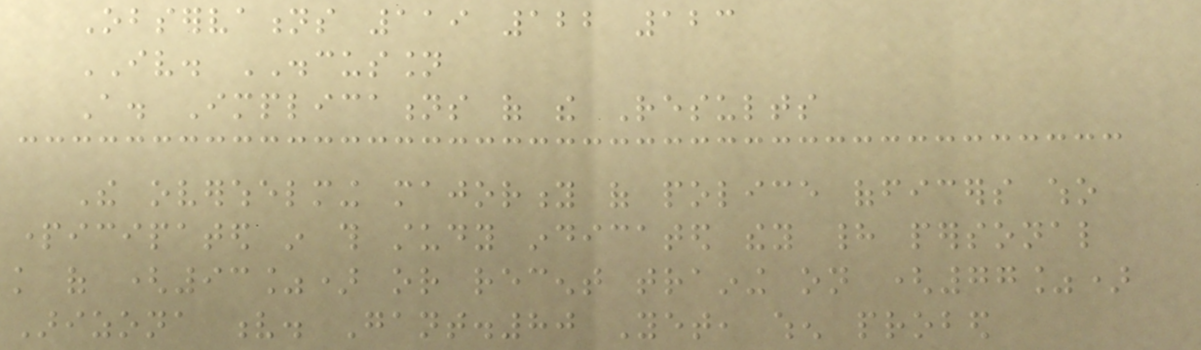Observations 119 122 123
IV. DISCUSSION
A. Implications of the Results
The overwhelming majority of police officers who
participated in this study indicated they had personal
knowledge of (93%) or recent training on (77%)
Arizona v. Gant.80 Yet, when probed
